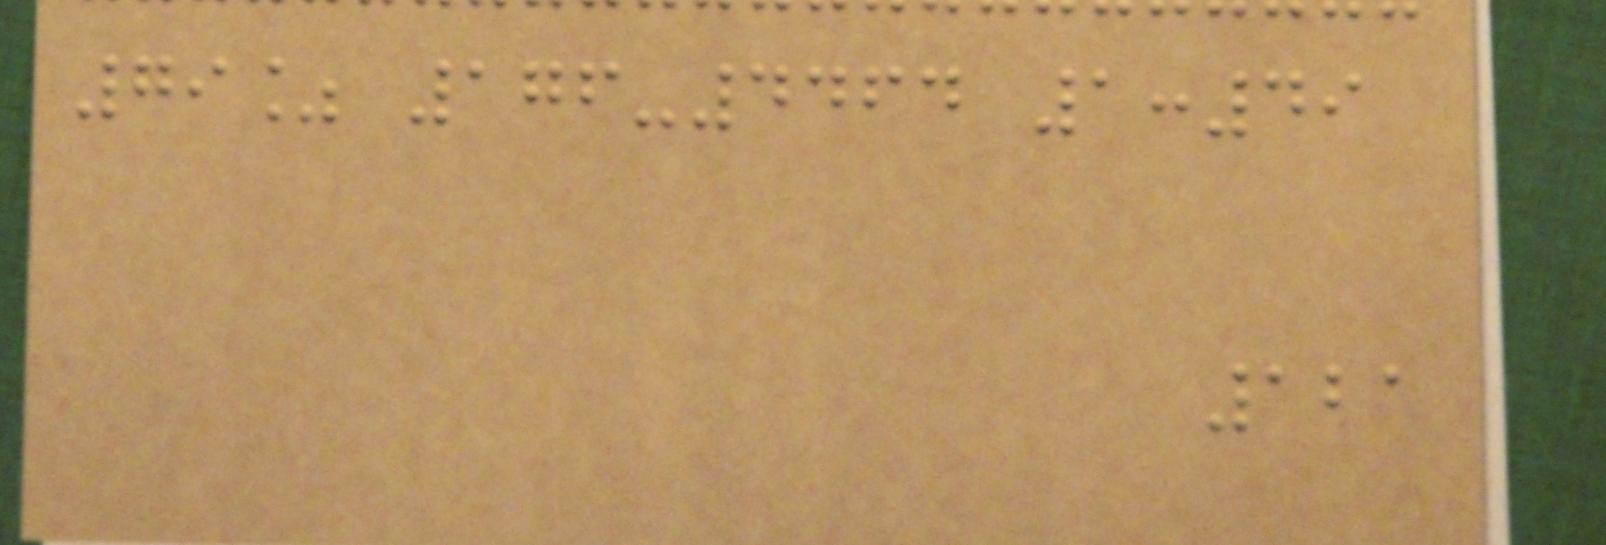79% 176-4464 1:49
121
